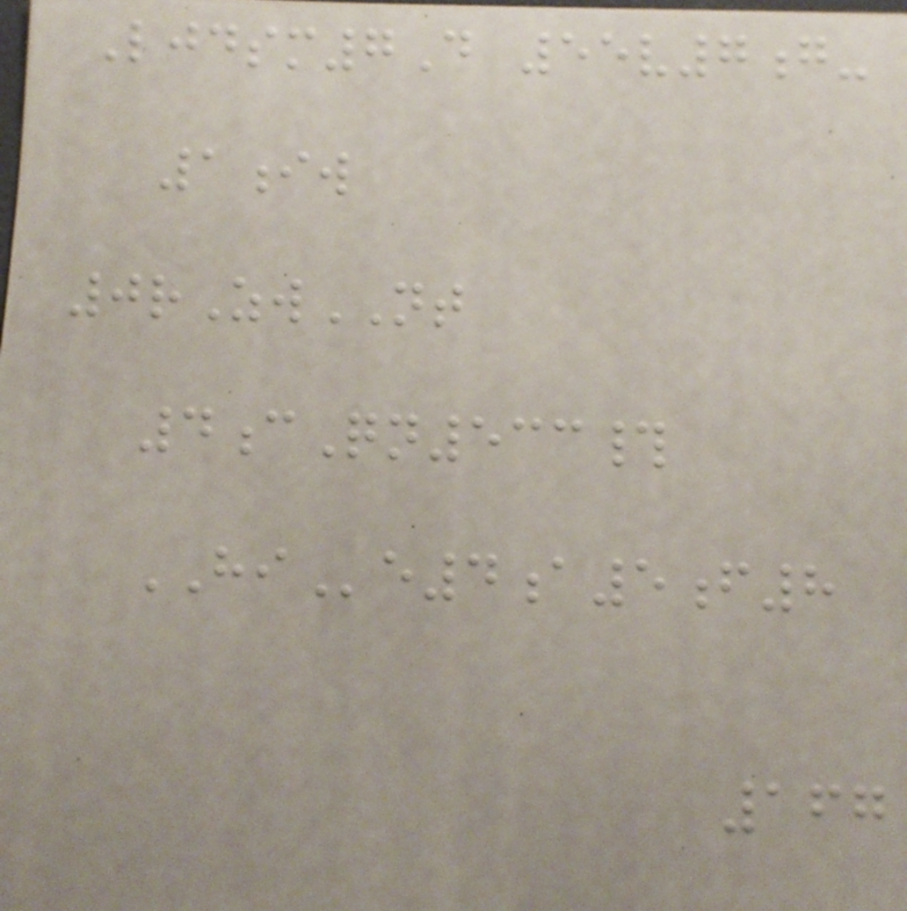Ljdsm7D 55v7g-
1iw
0rZwNT
4cQn533#
HIe4a5f8
167
